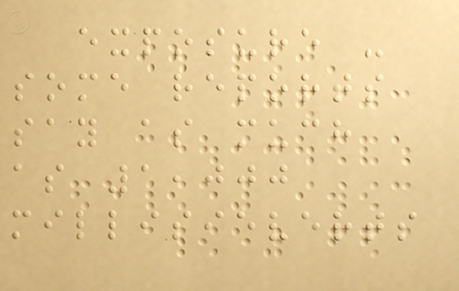exposure -
some reports
say as much
as 1,000
millisieverts
